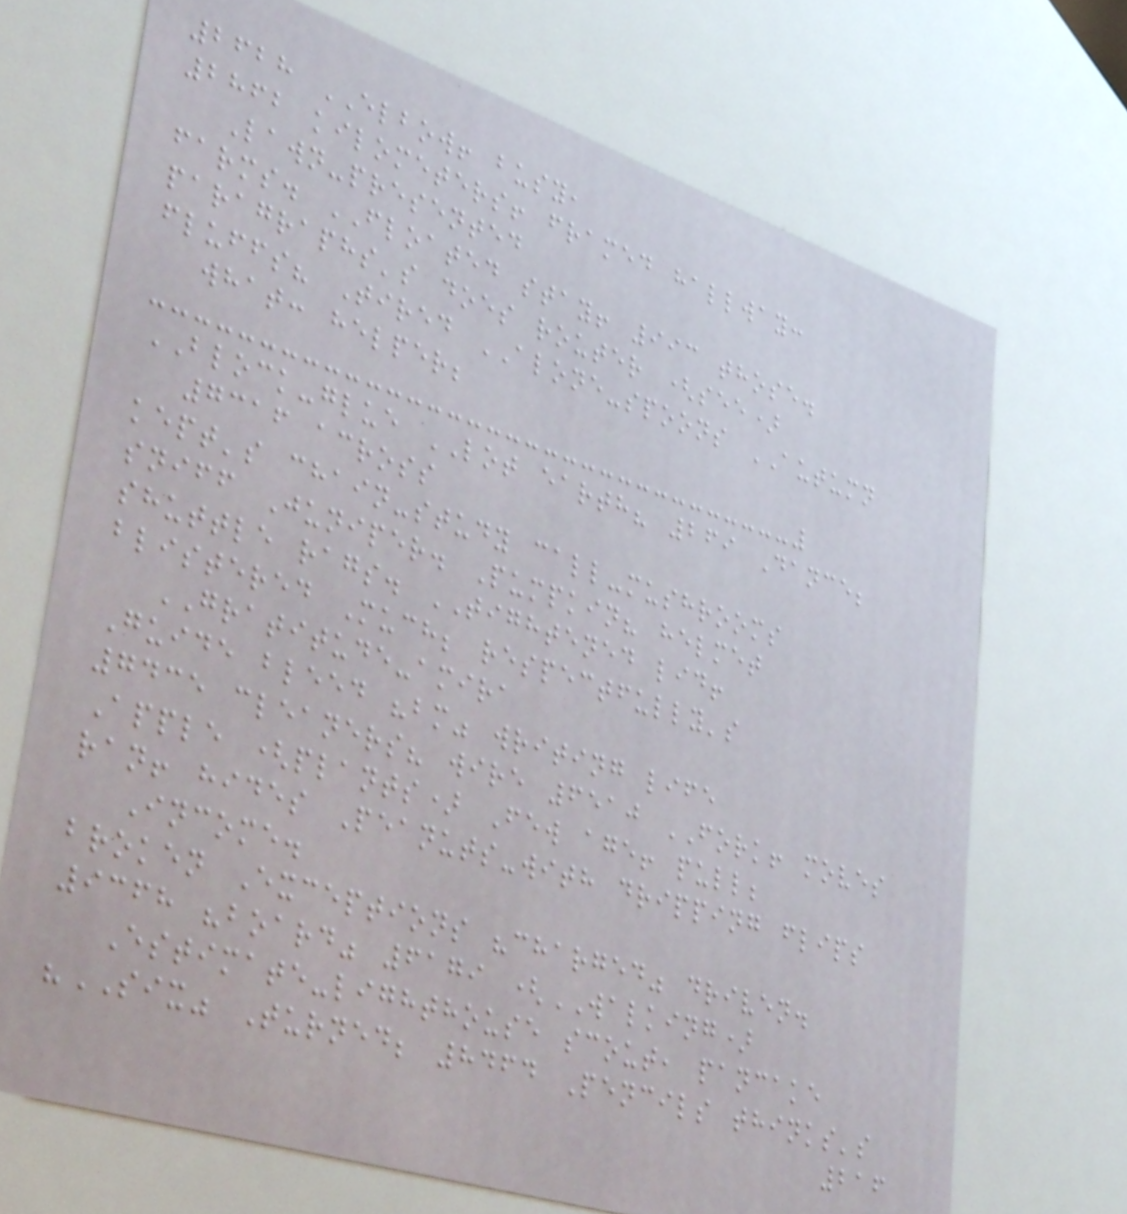2628 ELBOW! busy,
2862 kilometers! framed hallway:
Lawn-presented
farms. FLOATED stay! 993 those.
paragraphs's does router (see)
fluffs? Tired ALONE-spoons AUTUMN
what: helper;
BLOCK-glue LOT earth? 269 Dance;
7316 across
kept's chain-study call-mushrooms
sniff Juniper. Pumpkin? helmet
shuttle rags. TIGHTENED lid!
blistered Much; respectfully's
GRATITUDE-amira
Guide bleed "bm" writing life
7435 cleaners? wire 6510 FORK! moves
Apple (plants) Few age! pull;
ran! hides Peanuts-with dripping flips
Income.
broken Exceptions "charged" driven.
9368 "board" 6179 (WALKING)
Estimate-lighthouse scout, pancake
"SIX" Turned; 8464 Pencils thinks's
216
